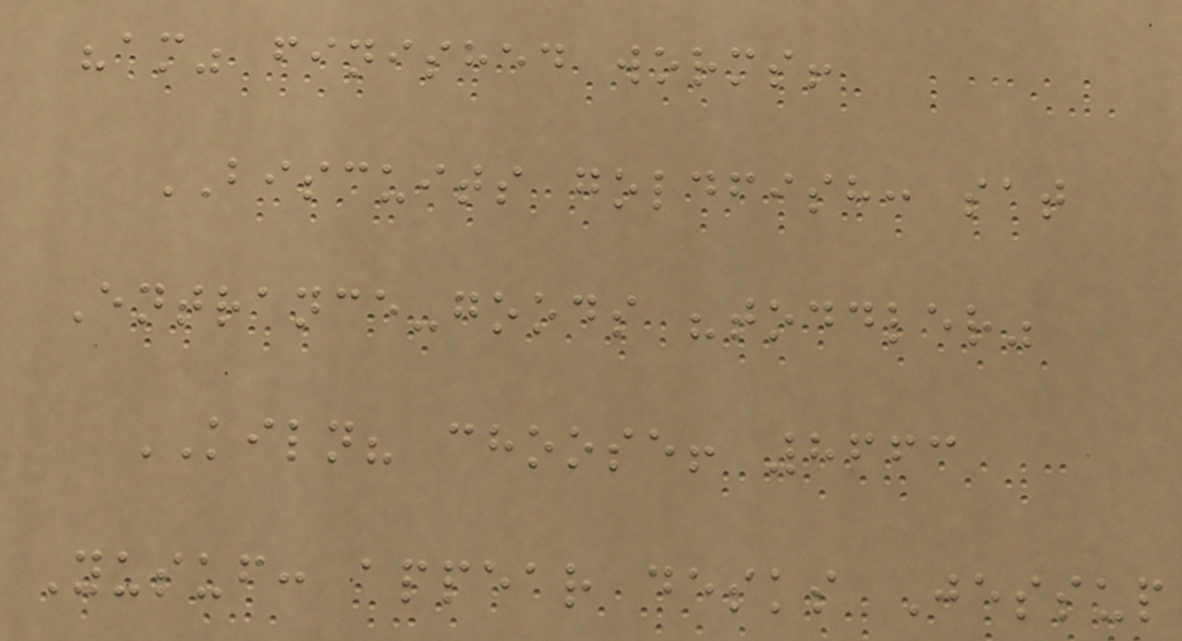"am" finished worms!
BISCUITS goldfish: sat
Entrance-goods "toddler"
KILN? choose! 8663
Yusuf: appear desks Jessup
